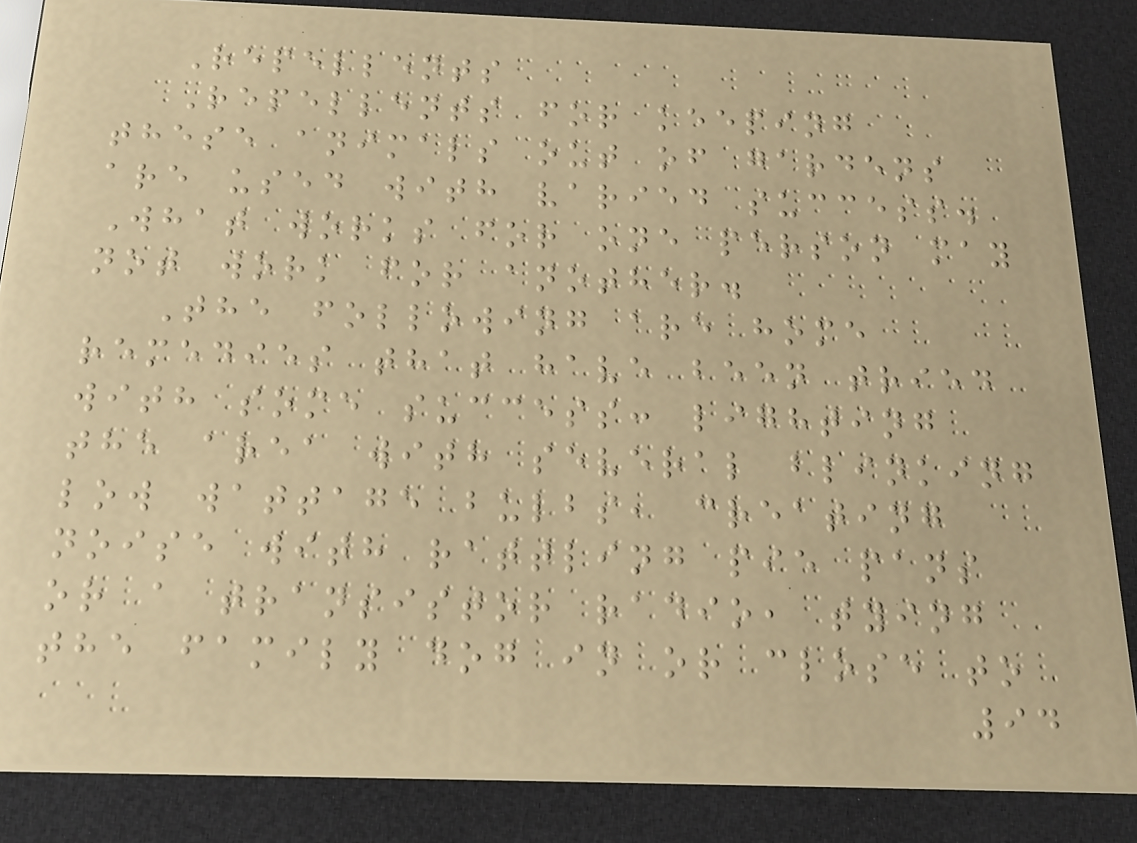Repellents
Repellents for keeping
these animals out of gardens
are used with varied success.
What works for one person may
not work for another.
The following are home
remedies that have been tried
with some success: lighting
the area with several blinking
low wattage bulbs, creating
noise with rattling pie pans
or a transistor radio, tying
the family dog in or close to
94
